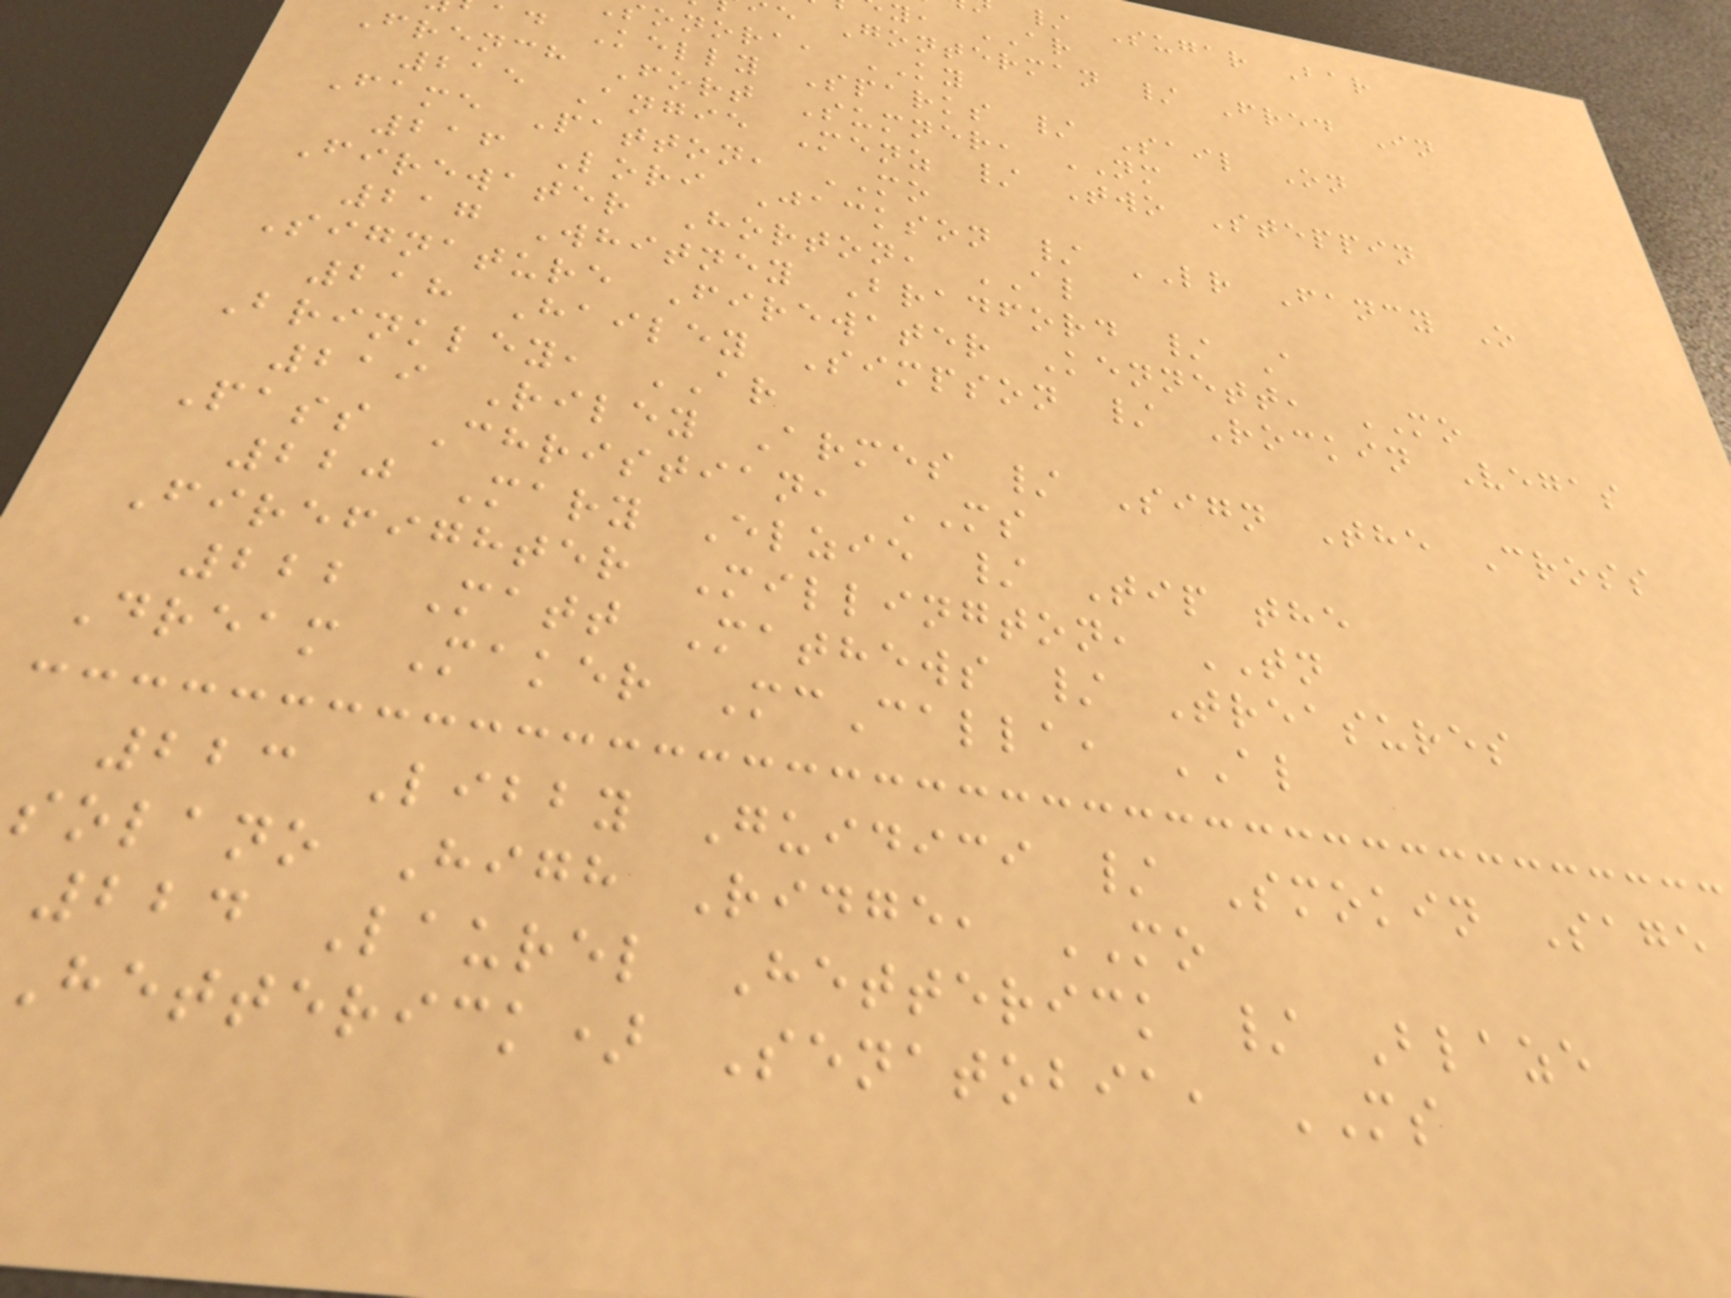/ Sugar Bar
y, AR
e Gonterman / Fred In
onora, KY
ad Kelly Sparks / Sail On
French Fort Sumner, NM
215 Angie Menz / Two Steppin
Fame Patton, MO
216 Lori Jackson / LR Fancy O
Firewater Horton, AL
217 Whitney Bradford / A
Signature Firewater Kennett, MO
218 Hailey Simpson / Rockin Vegas
Brinkley, AR
219 Riley Armes / Sign The Cross
Pass Christian, MS
220 Mary Elzie / Tip the
Firefighter Millington, TN
222 Matt Mathews / Treasures
Dream Maker McCalla, AL
223 Libby Guidici / Smokin Sage
solano High Ridge, MO
224 Laurel Hetterick / Blaze
hetterick) Senatobia, MS
